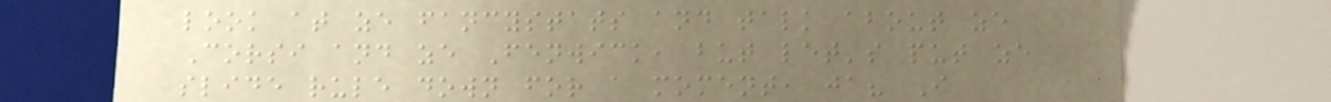look at ze fancystats and talk about ze
Corsi and ze Fenwick, but let's put ze
slide rule down for a moment, ja? I
